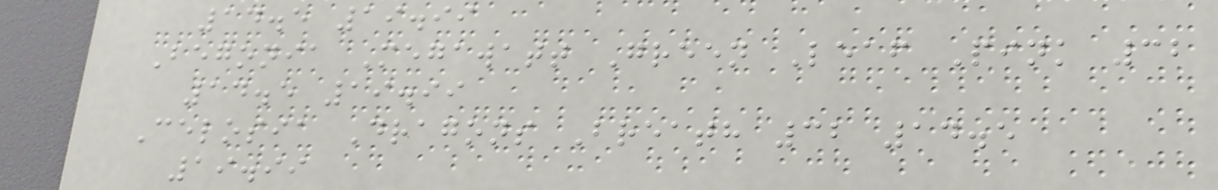14.5 19.99
Begonia Megawatt Green Leaf Pink 32
14.5 19.99
Celosia Dragons Breath 32 14.5
19.99
